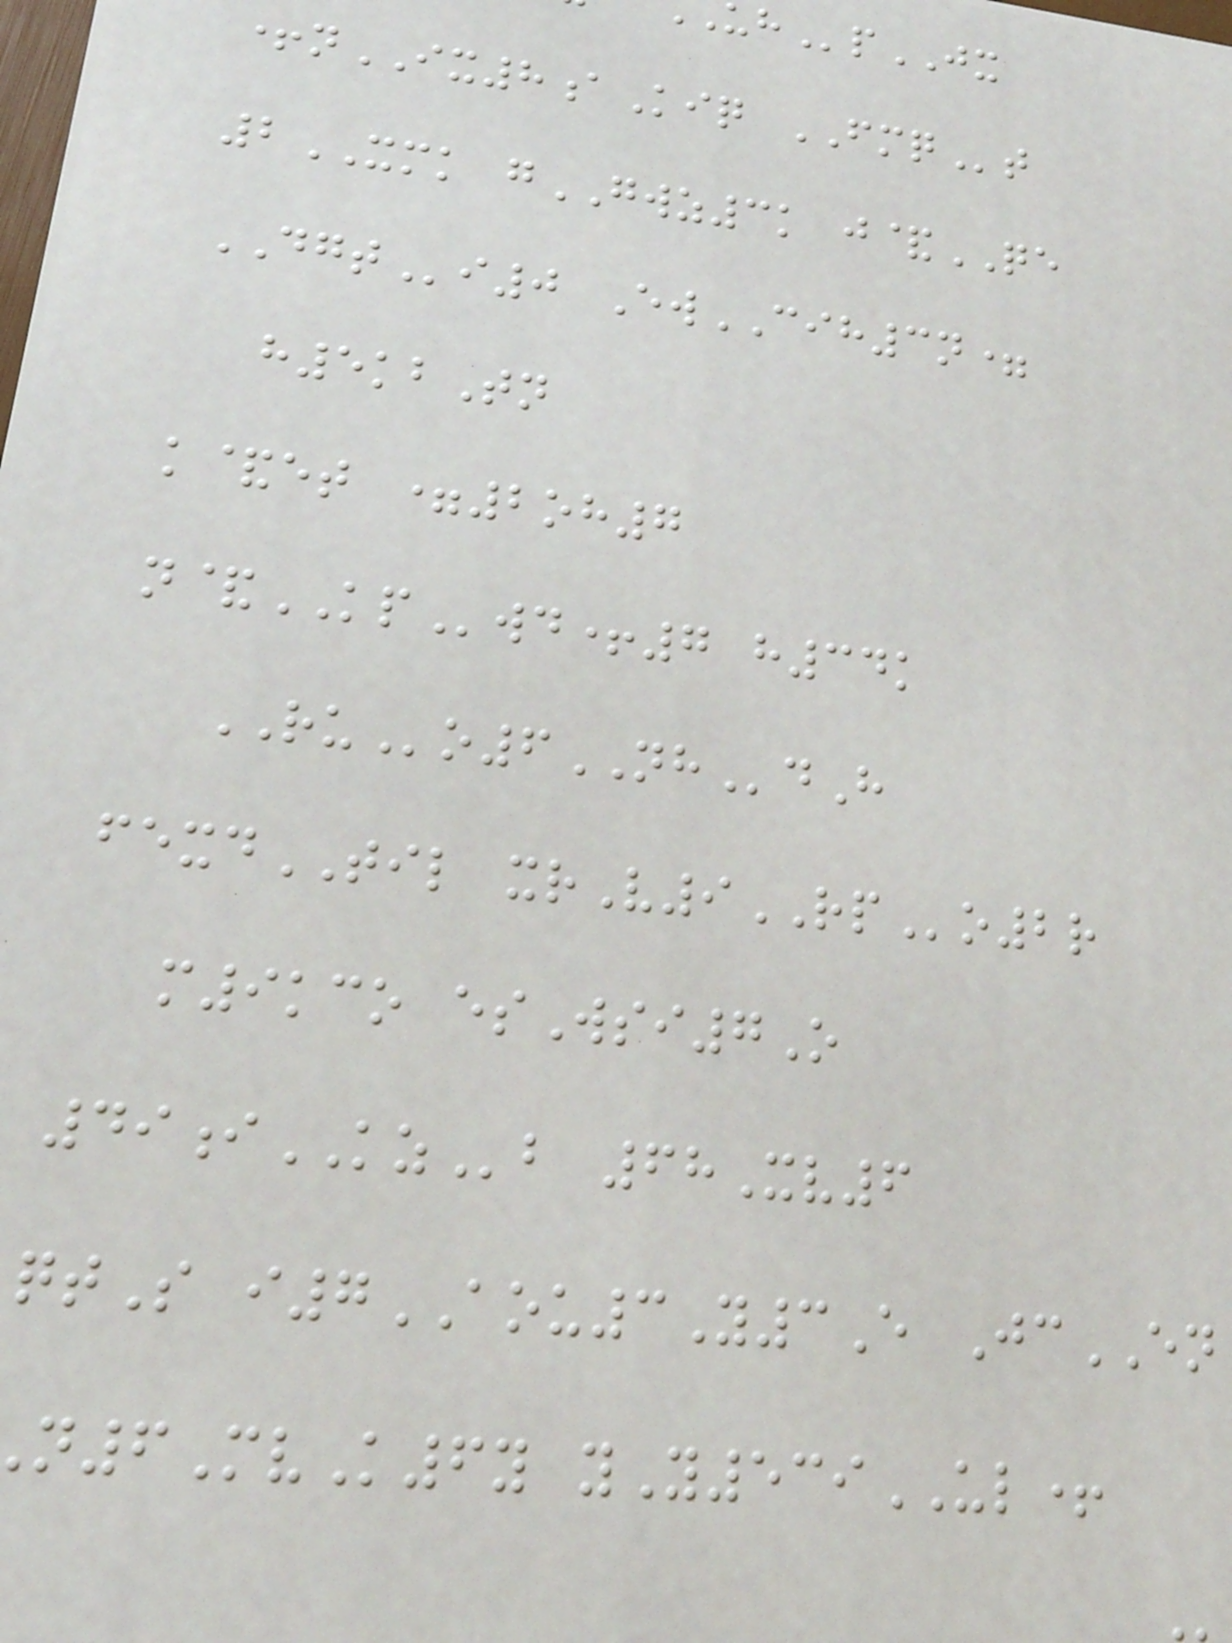+nIX8aKiq FMQt
2XMK gGWZ3k j&QE
DGTi0 EwCIH3n=
h5kbTn
k&et =2oh7
n&KPwd+7 h34k
RUo6NHdH
fexdTIL xrV9RPo2r
m9kco esWsi7O
49iKZb 68Xv6
qtS i7AOU3Y3E JcEN
6MvK6y yY539UL+
